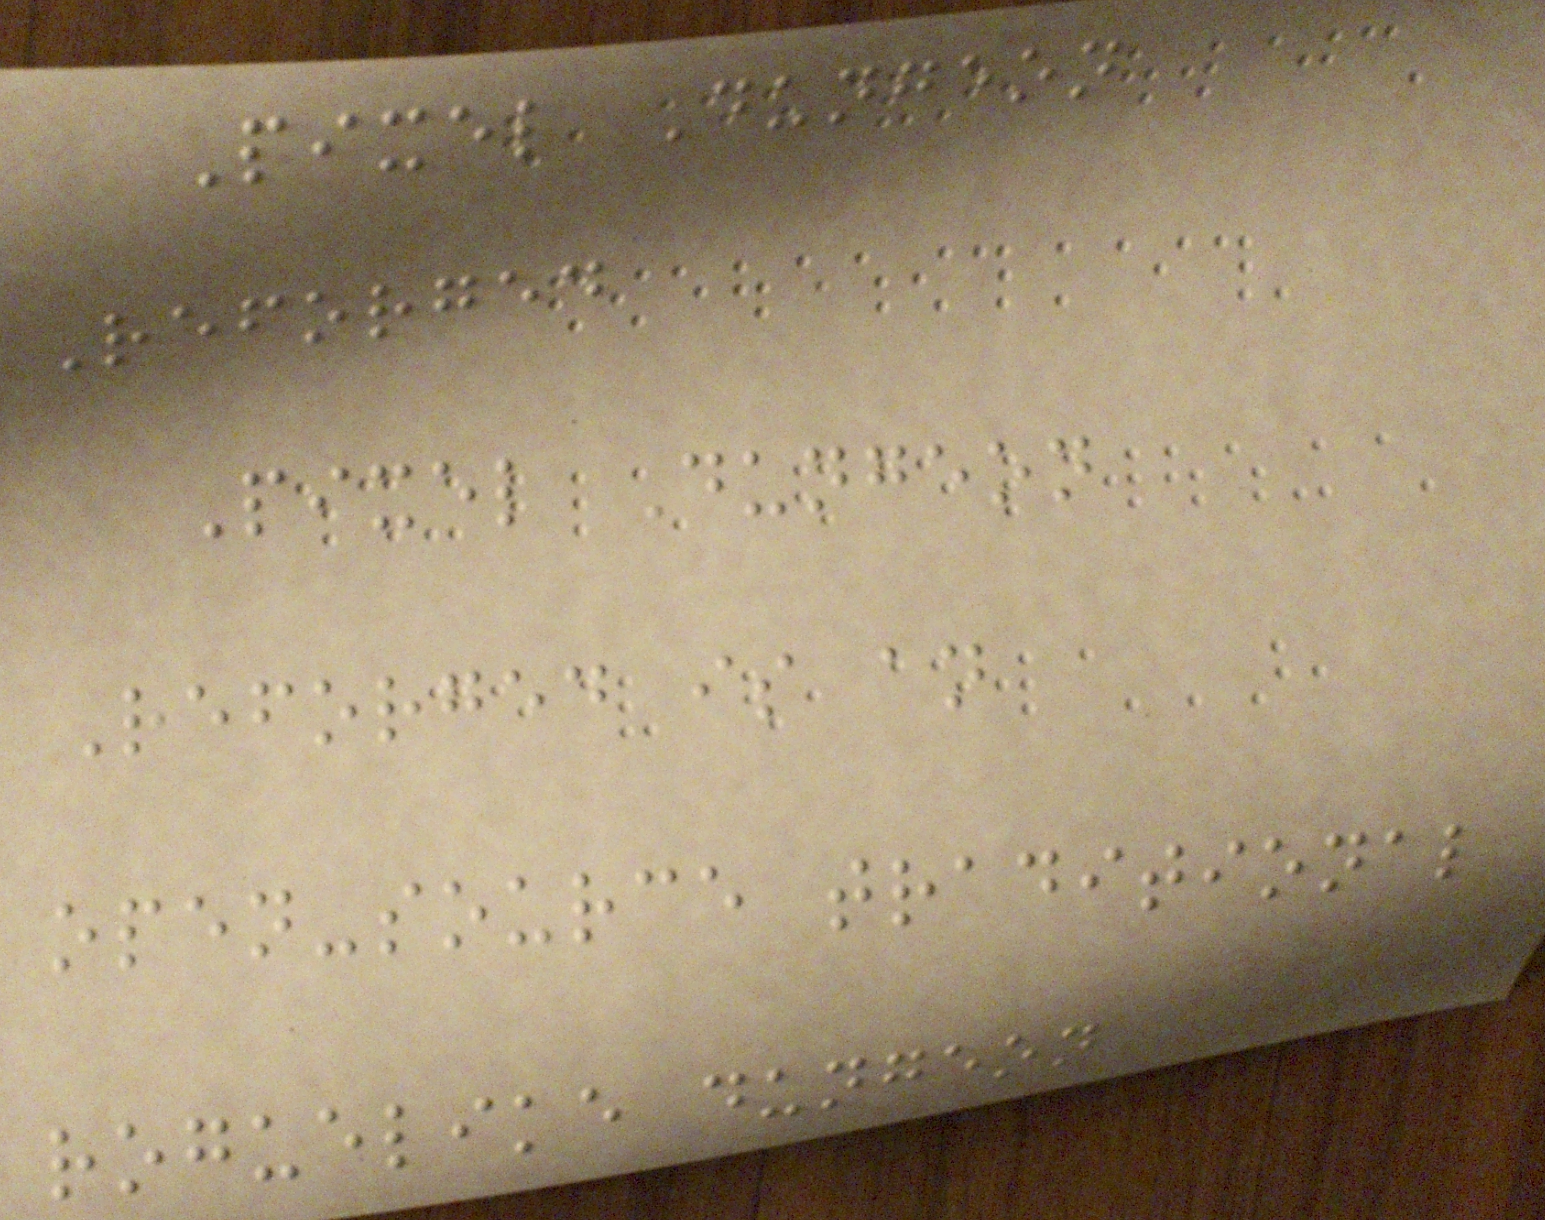Pixel Dungeon
Reforged
Pixel Dungeon
Reforged is an
open-source traditional
roguelike dungeon
